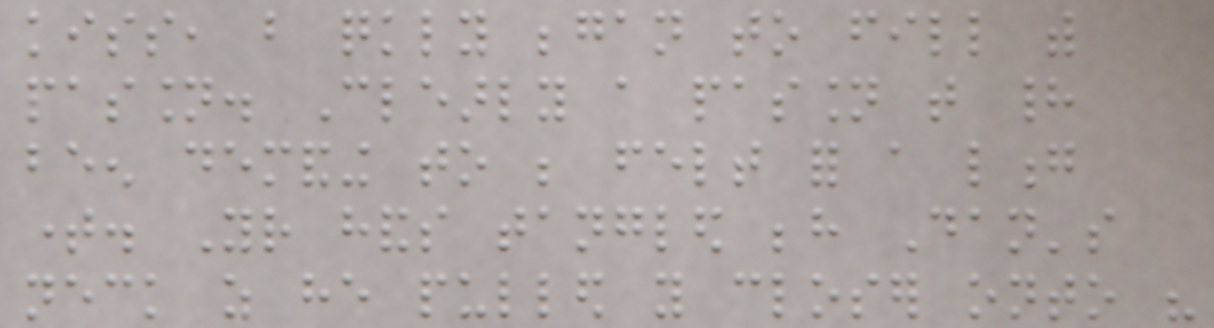kiss, but quickly began to fill with
passion. Clearly a passion that had
been demanding to be felt for a long
time. Your hands tangled behind Dan's
neck as he pulled you closer onto his
